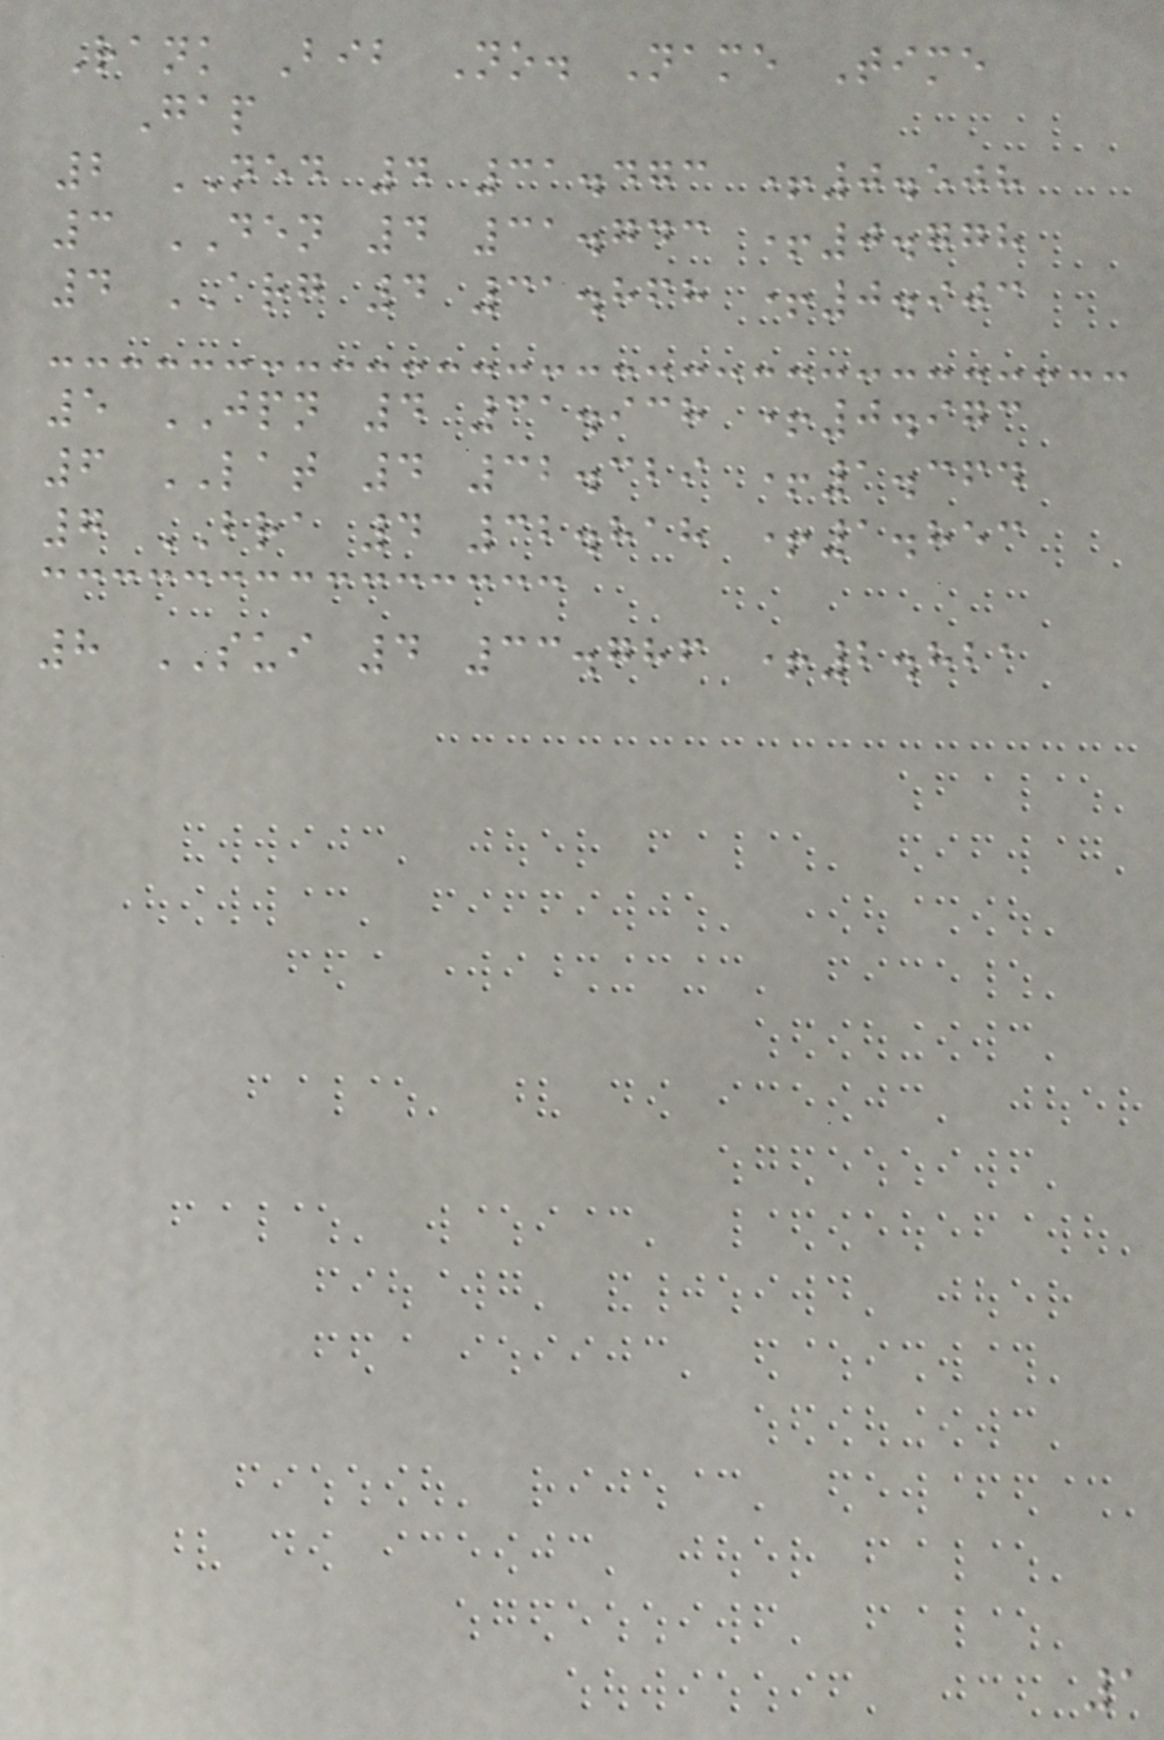Rank Bib No. Name Time
Gap
2 NED 4 31.473 +0.508
3 DEN 4 31.743 +0.778
4 ARG 4 31.868 +0.903
5 JPN 4 31.938 +0.973
6 LAT 4 32.329 +1.364
7 BRA 4 32.818 +1.853
8 SUI 4 33.786 +2.821
1
